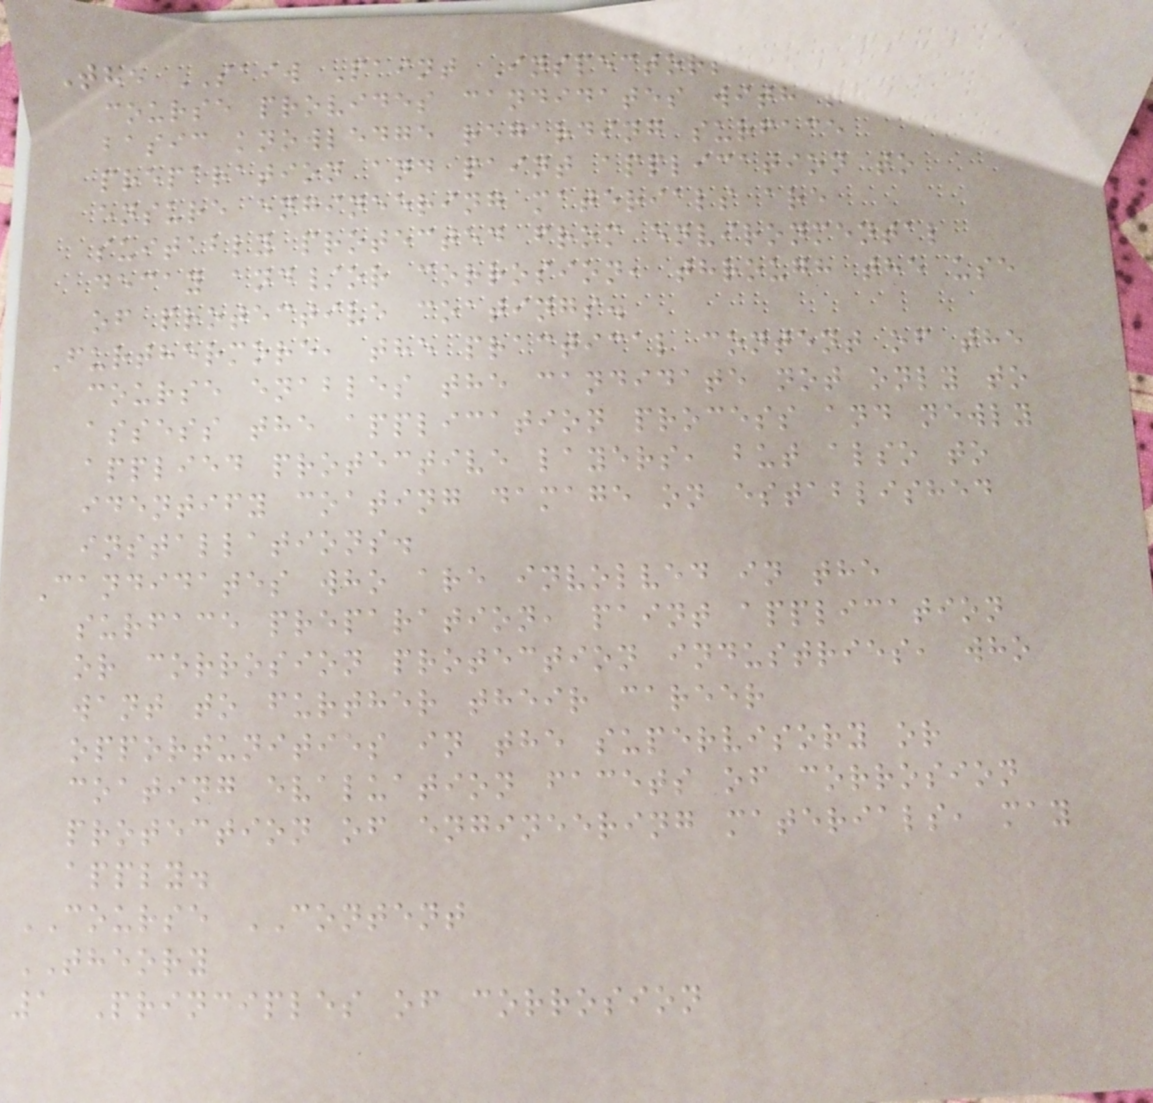The SAIW Paint Inspectors (PI)
course provides candidates with the
basic knowledge regarding surface
preparation and paint application to
ensure engineering materials are
suitably protected from environmental
decay and/or corrosion, through the use
of protective coatings.
Furthermore, the practical content of the
course enables the candidate not only to
assess the application process and newly
applied protective layers, but also to
identify coating damage on established
installations.
Candidates who are involved in the
surface preparation, paint application
or corrosion protection industries, who
want to further their career
opportunities in the supervisory or
coating evaluation facets of corrosion
protection of engineering materials, may
apply.
COURSE CONTENT
THEORY
1 Principles of corrosion
